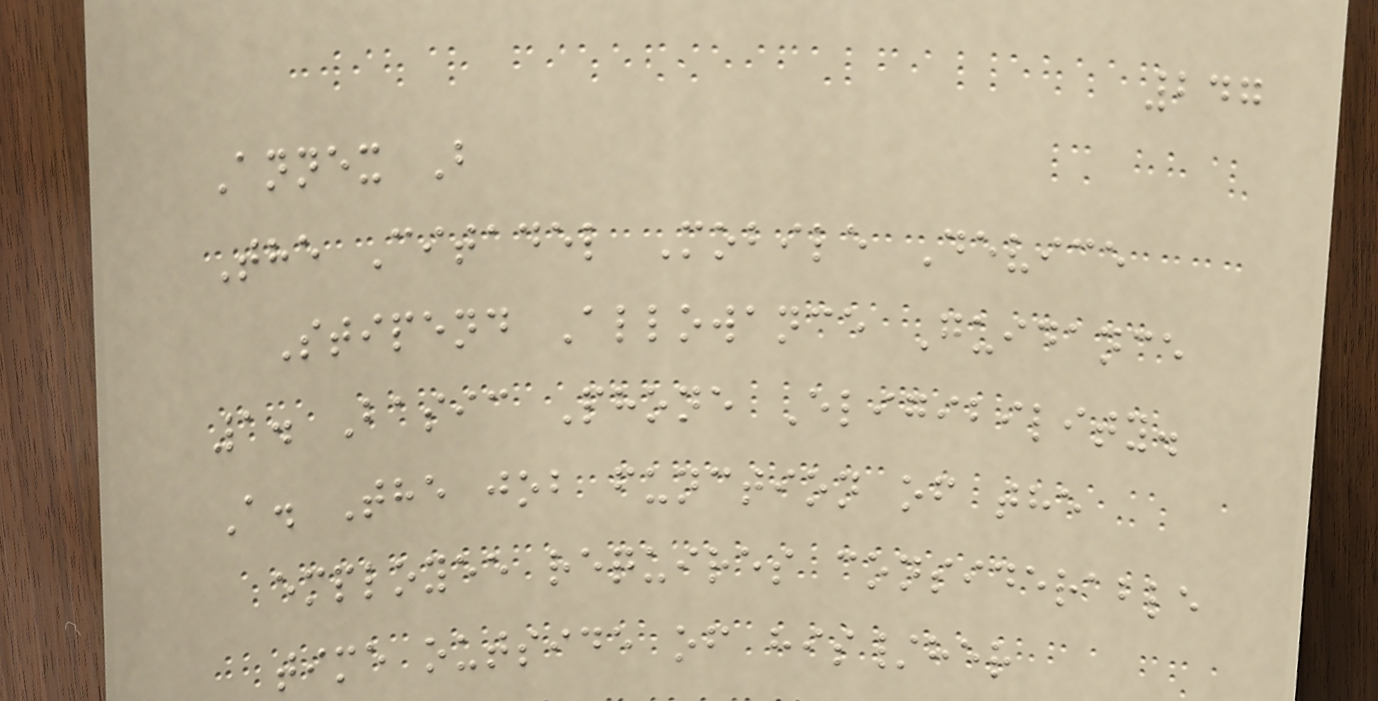247
Annex B
The Citadel Mobile Device
Stipend Allowance Guidance
1. Basic Phone Eligibility.
A. The job function of the
employee requires considerable
time outside of his/her
